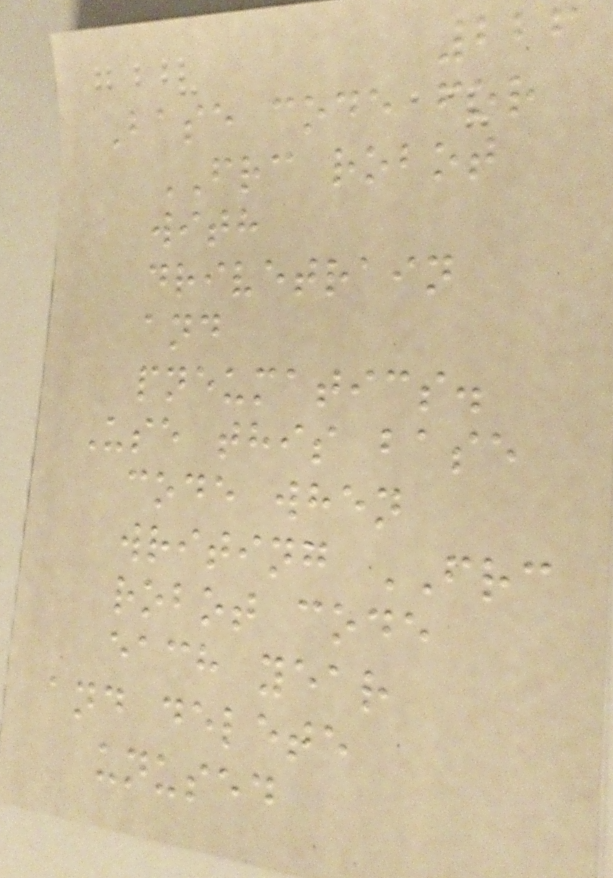226
Base code for
FRC robot
with
drivetrain
and
pneumatics.
Use this base
code when
writing FRC
robot code
each year
and delete
unused
